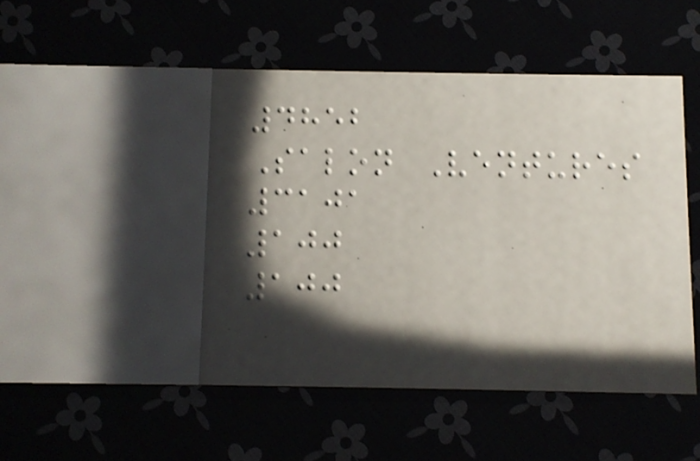4852
Salon Ventures
3101
100
100
